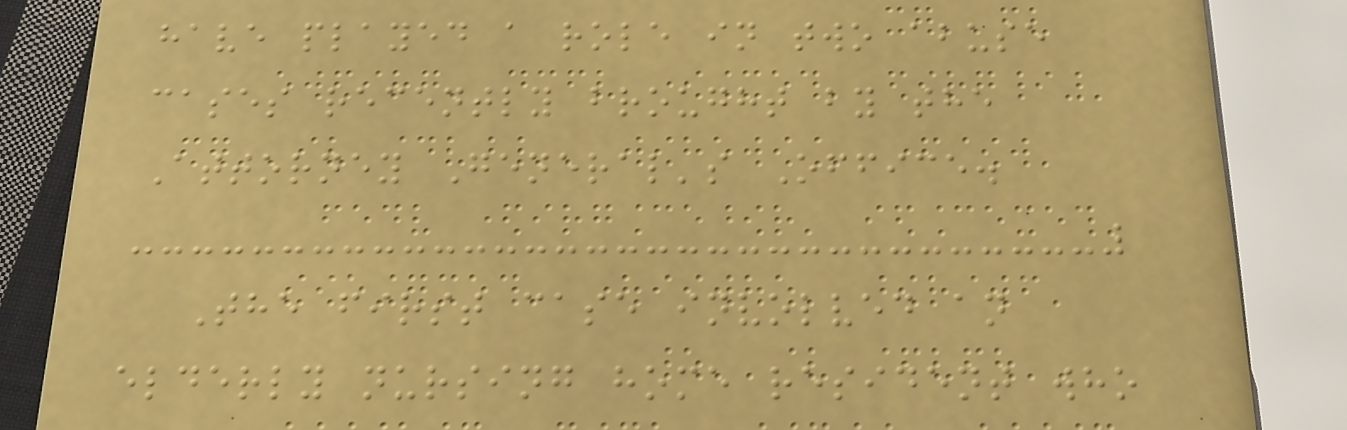have played a role in two abuse
cases recently brought by the
Attorney General's Office.
The first case involved an
elderly nursing home resident who
